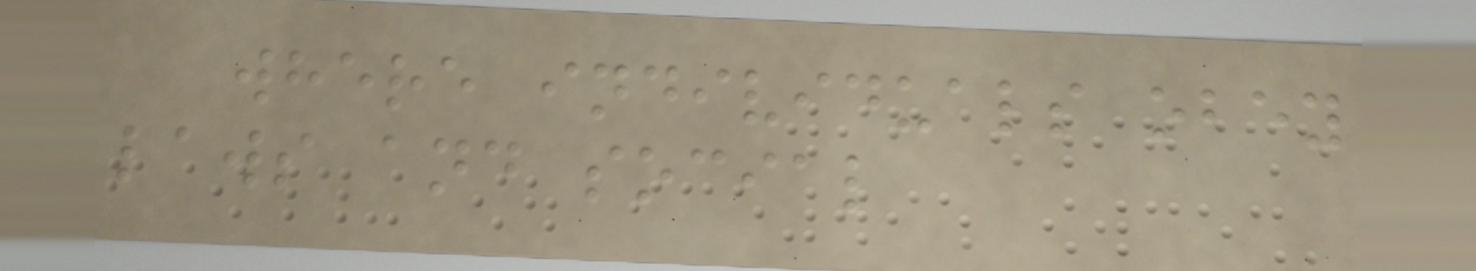where individuals obey
laws and social
